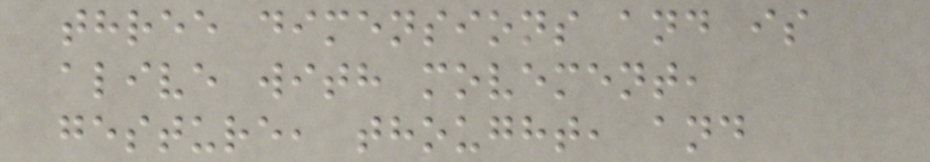three dimensions and is
alive with movement,
gesture, thought, and
